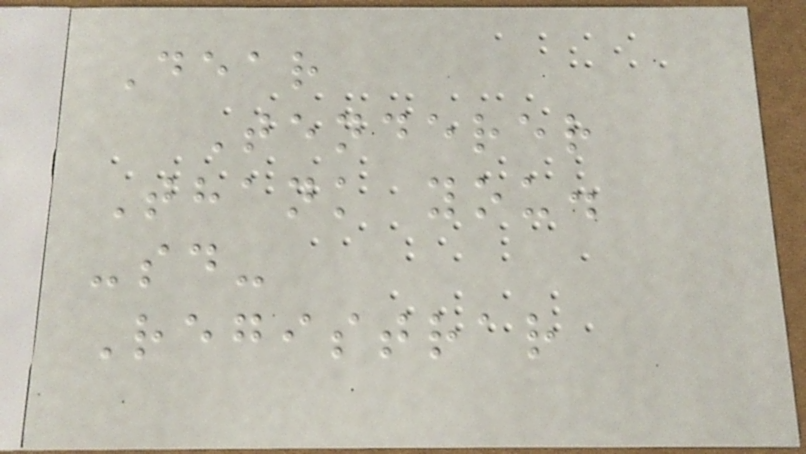Dear
Tenderer
Thank you.
-sd-
Registrar
